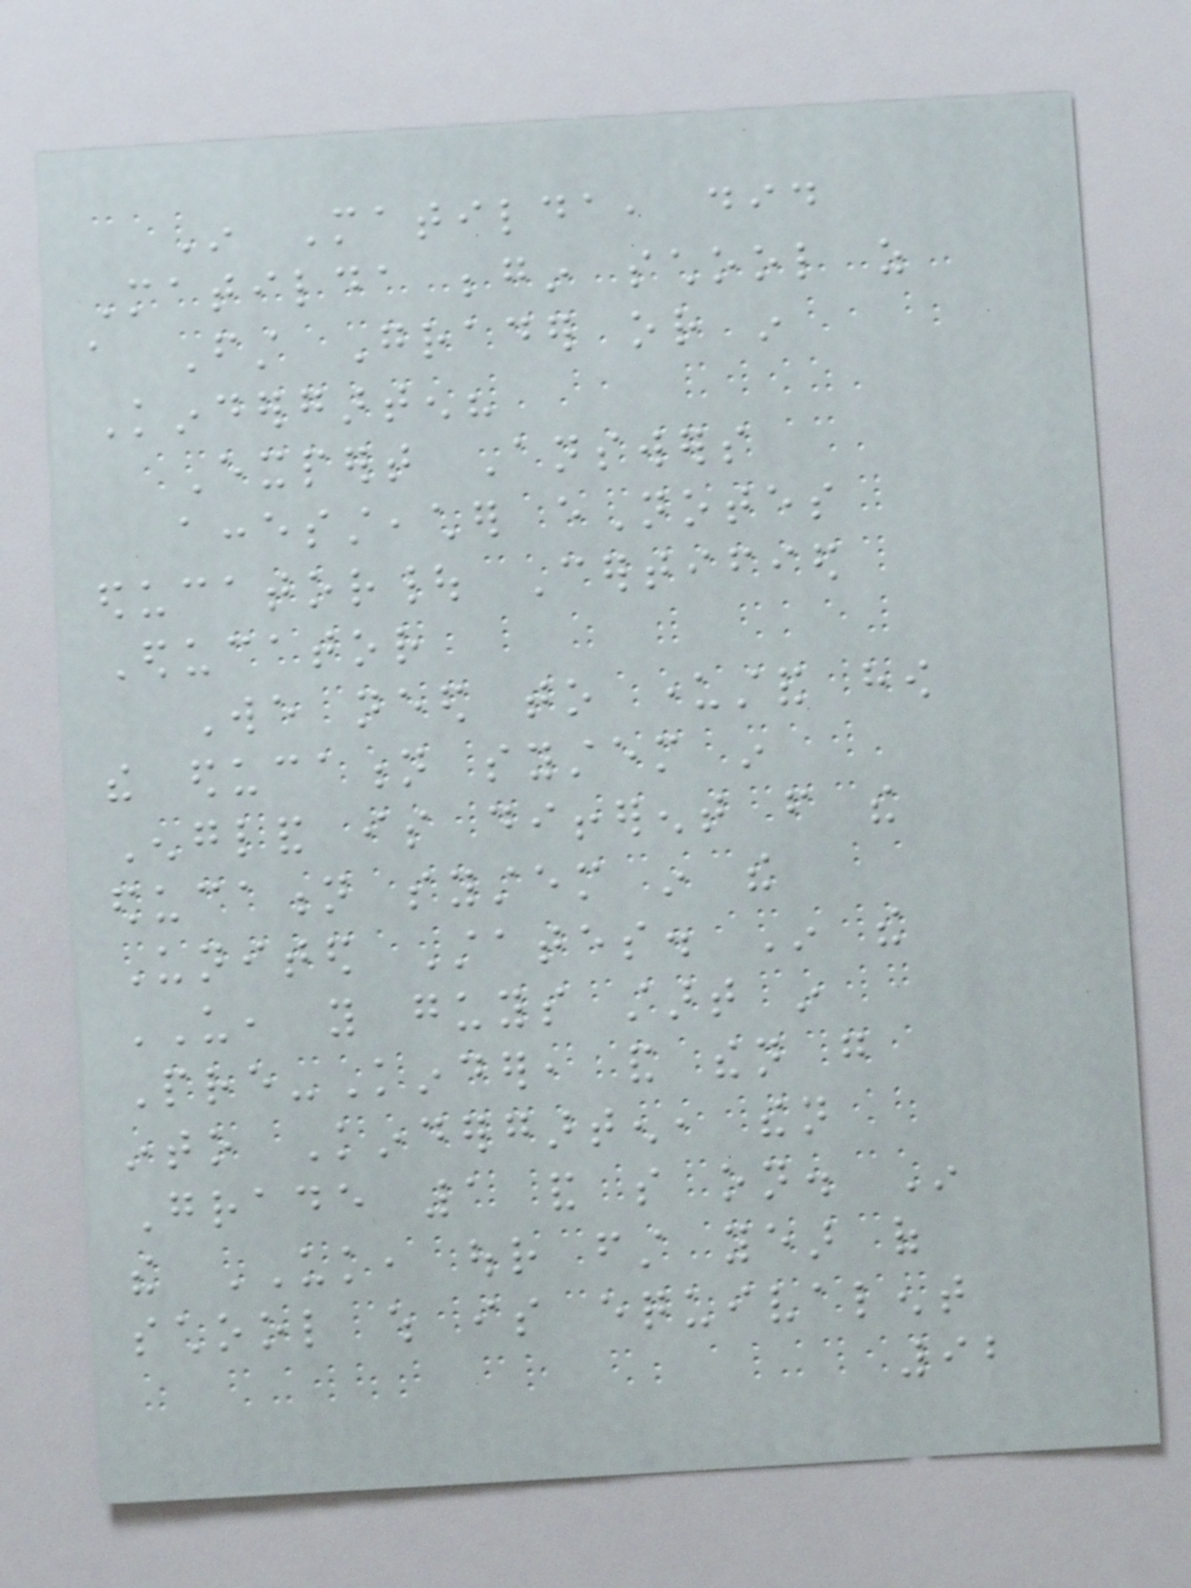In Matilda, did
Matilda begin school as
a First Grader or in
Kindergarten?
Expert Answers
accessteacher eNotes
educator| Certified
Educator
We need to understand how
the education system in
England is different from the
education system in the
United States. In the
US, you guys start in
Pre-Kinder, and then go
into Kindergarten, then
Grade 1 and so on. In
the UK, our first year of
school which is equivalent
92
